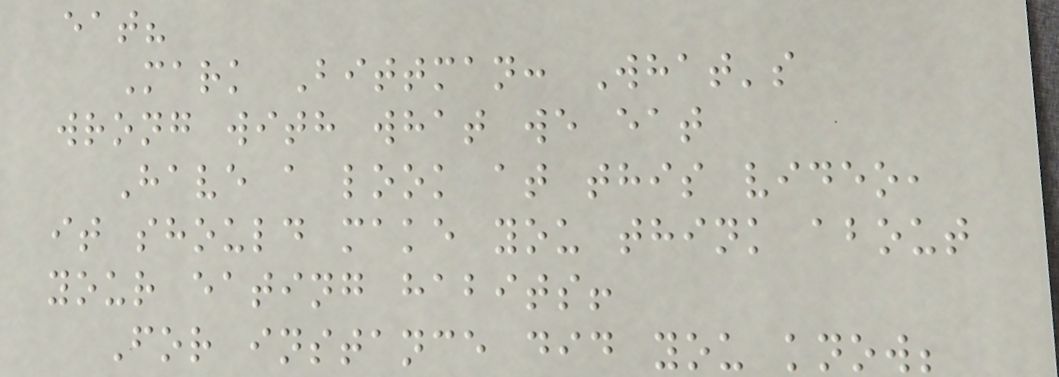eat?
Mark Bittman: What's
wrong with what we eat
Have a look at this video,
it should make you think about
your eating habits!
For instance did you know;
